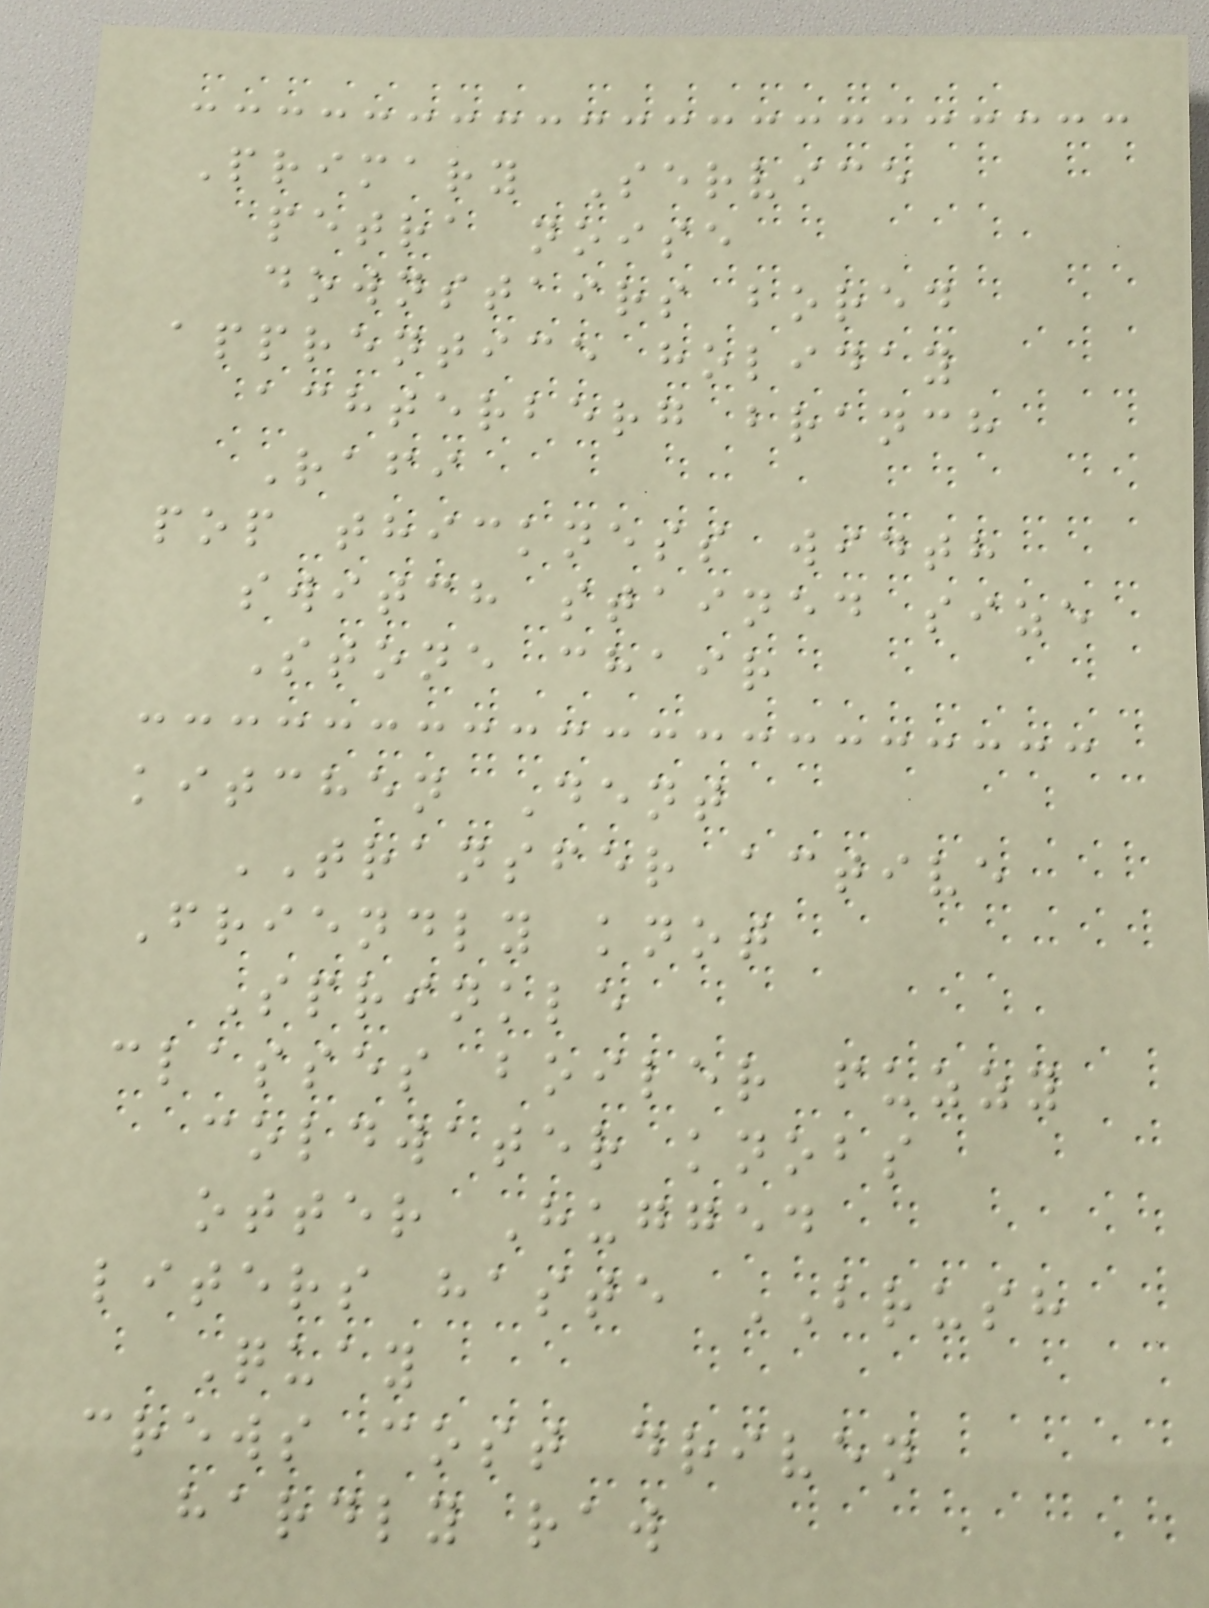Primary Service
petra noise
downstairs bored
apprentice holiday
achterberg branch
Rafi
pop thickness width
switch stained size
Stone chair
kitchen Dent
TRANSFER active
Friendly knot
Sprinkle
classes boiler fuzzy
coldwater knobs
otter Hugged
liters haste BRUSH
Quay
crews cost driven
hardly raw
